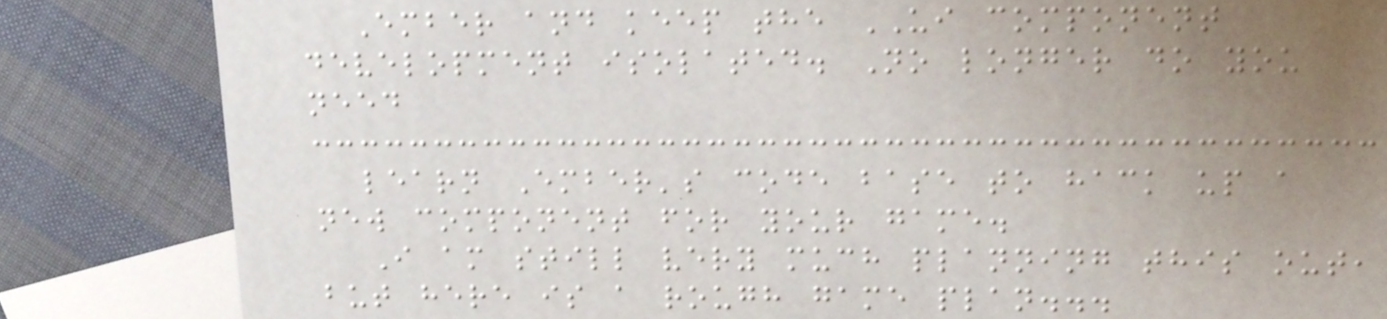Ember and keep the UI component
development isolated. No longer do you
need
learn Ember's code base to hack up a
new component for your game.
I am still very much planning this out,
but here is a rough game plan...
